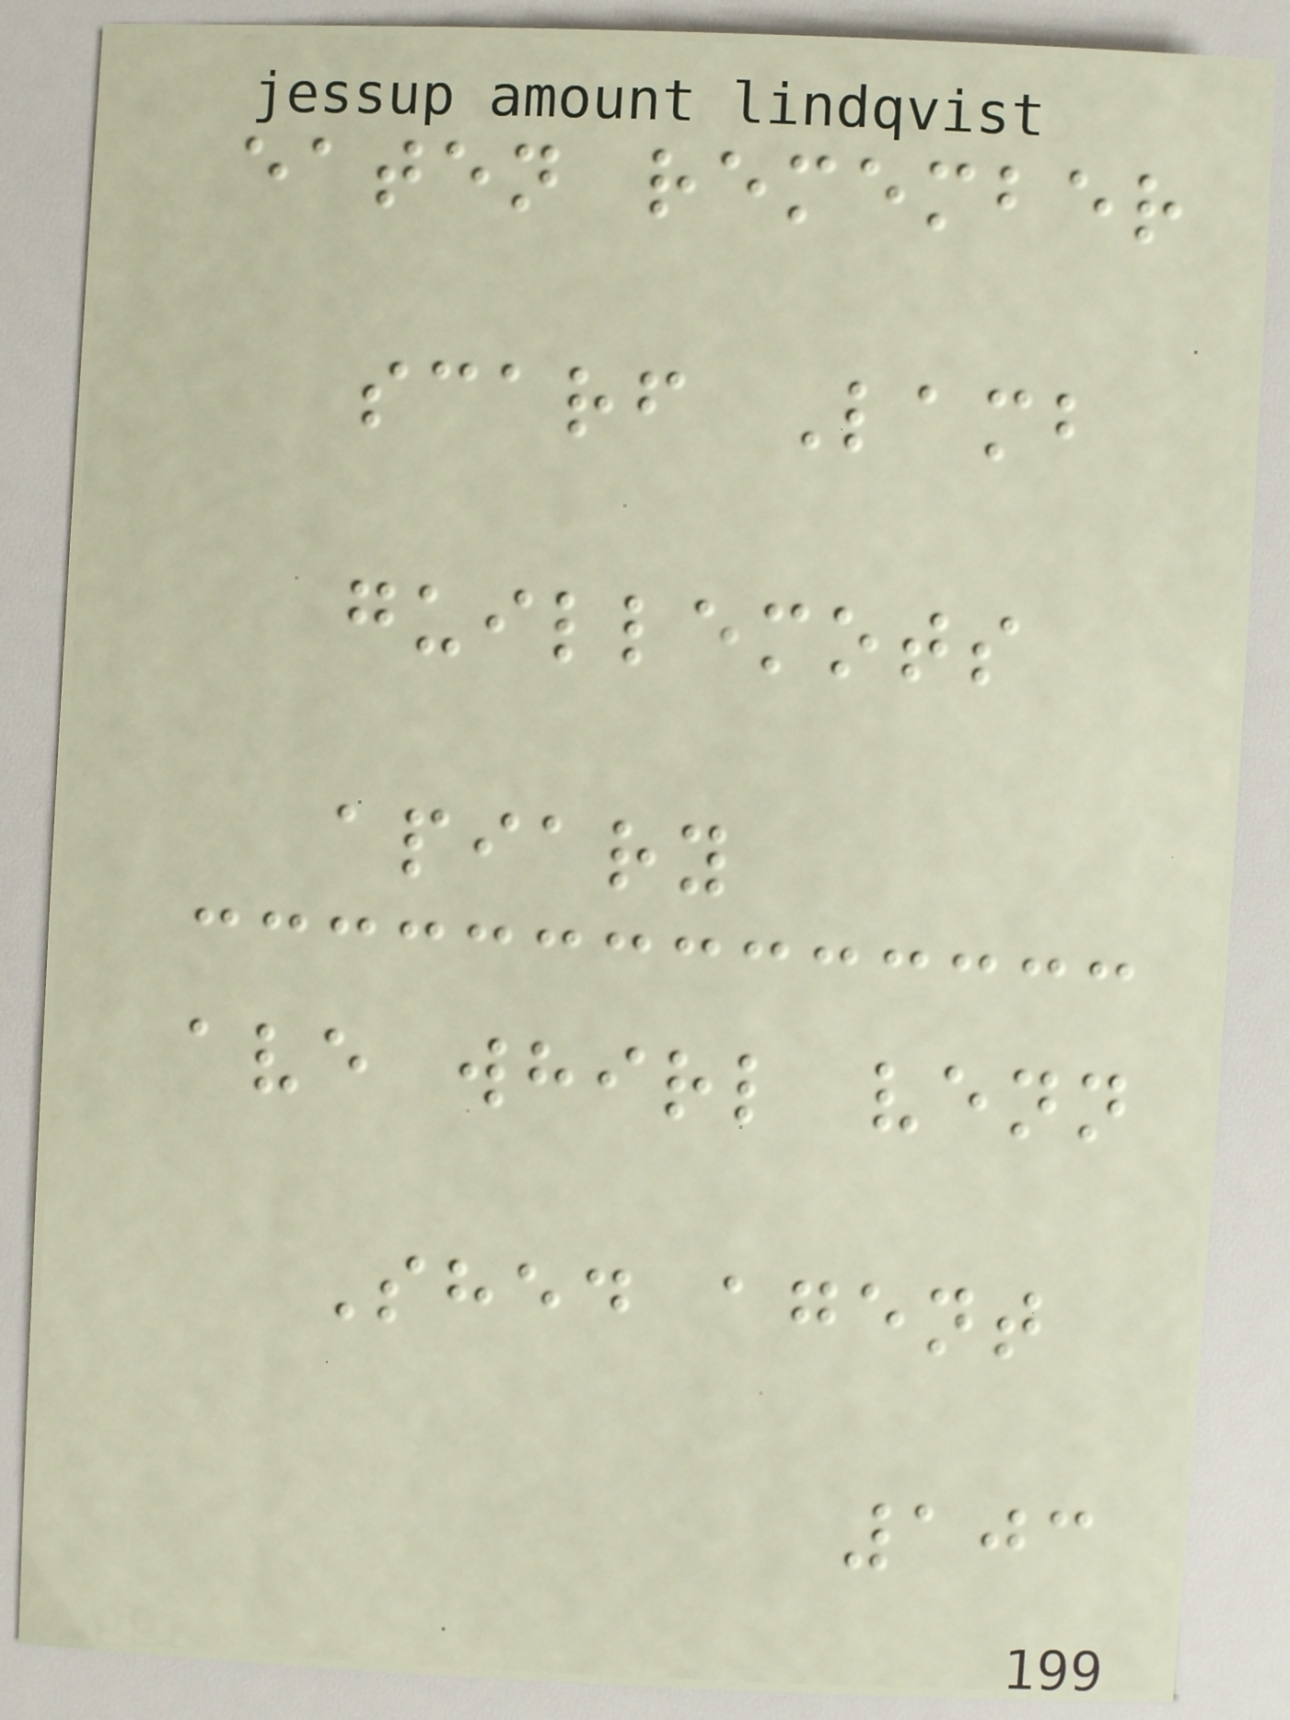eaten remember
scarf Lamb
guillemots
apiary
ave whirl venn
Shed agent
103
